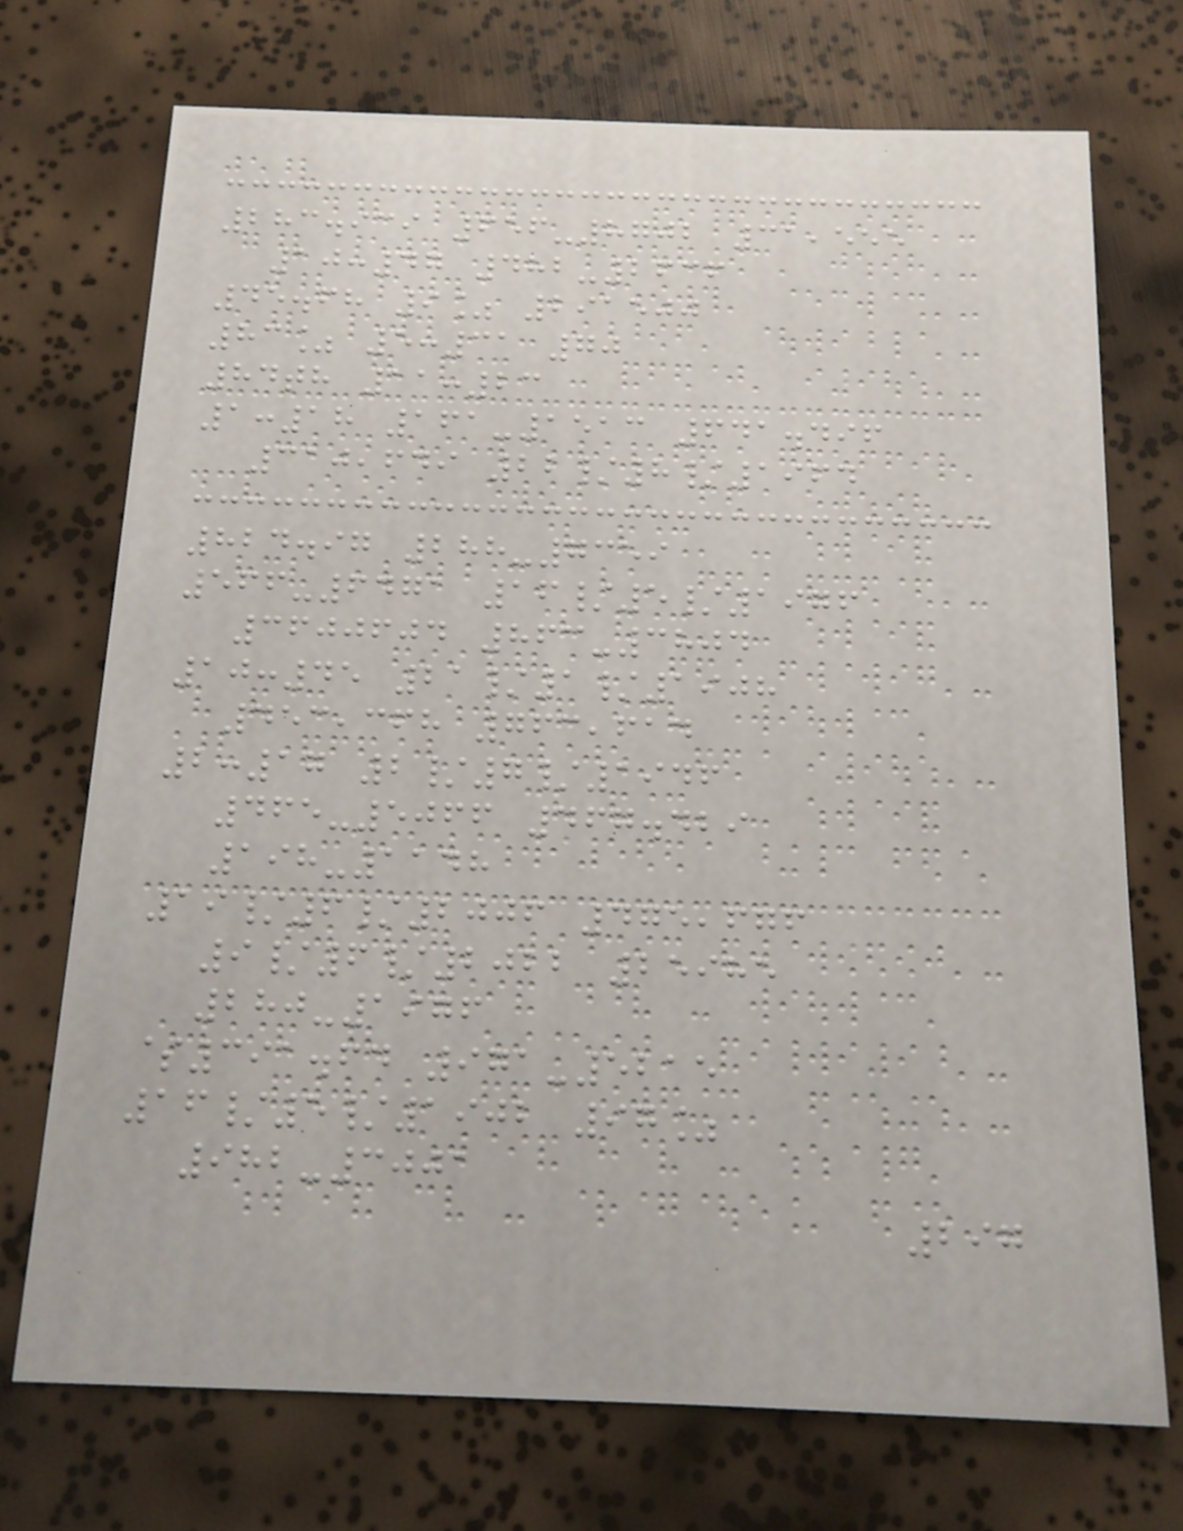283.939 656-8702 31,555
10:47 482-2636
45.68 9% 291500
83% 5:31 70
84th 11:23
1:18 161-1513 641.496
310,649 22/8/1964
824.97 288-7359
566-6471 16/5/1976
3600604 863-3804
10:45 21/1/1908
453,368 763,614
2:17 2/7/1946
465-5066 467.429
198-1148
19/6/2006 475,676
9/6/2022 25985
280-1976
$391.64 971-5215
16/5/1902 97%
982-3001
297
